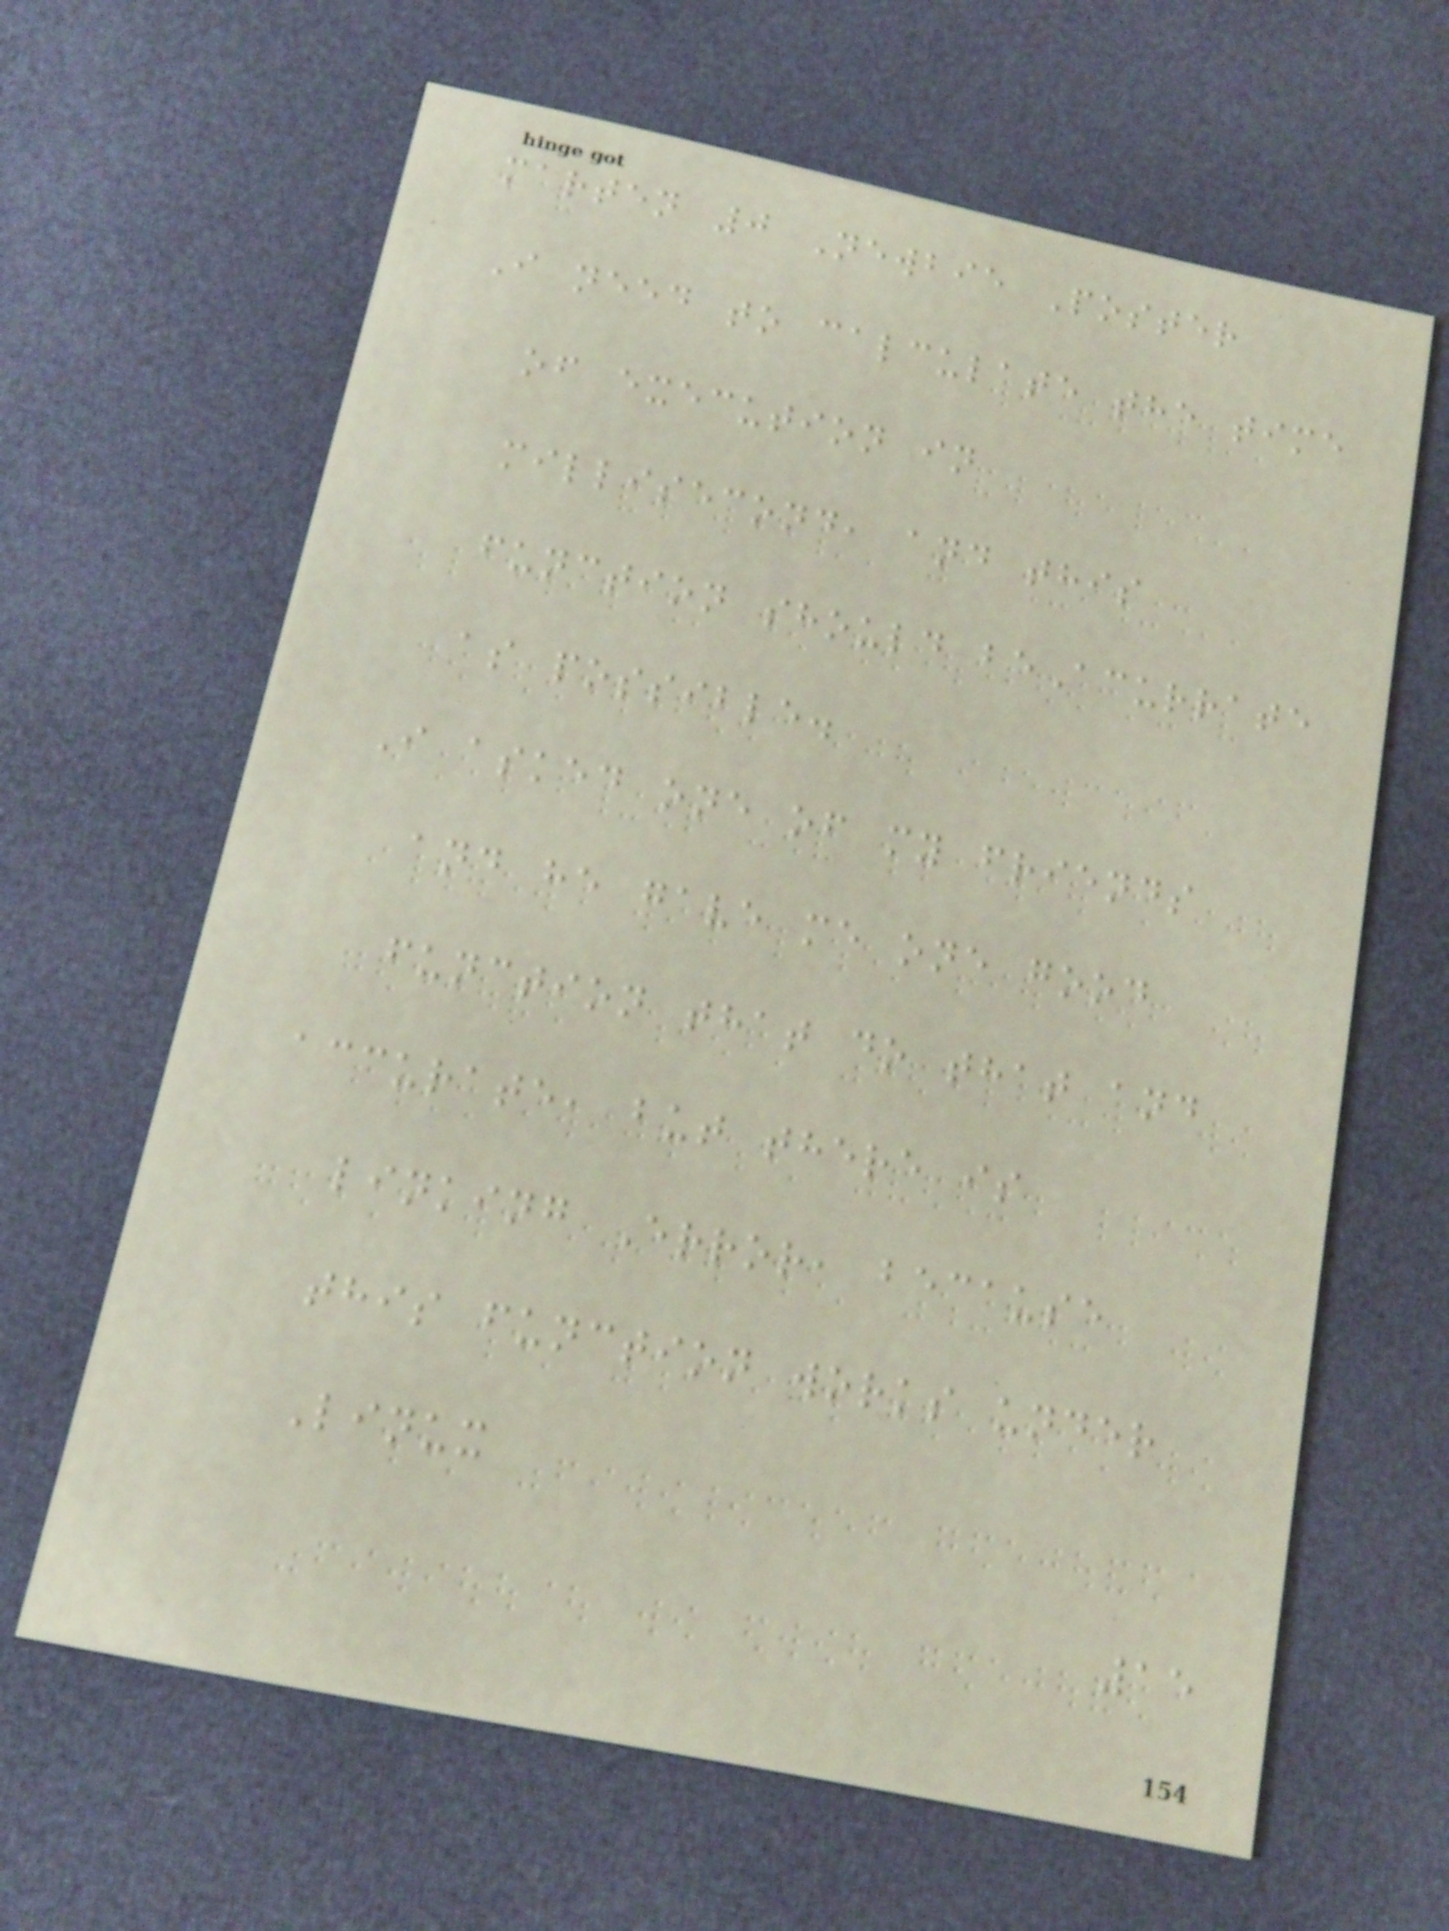marten 0 Newbie Poster
I need to calculate the time
of execution in
millisecond, and this
function should beAcurrate
as possible.
I asked one of my friends
and he gave me one good
function that do that and
accurate, but there is
linking Error, because
this function works under
Linux
15
